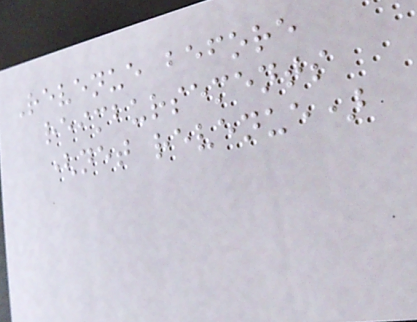Revenue before
reimbursements
(net revenue)
